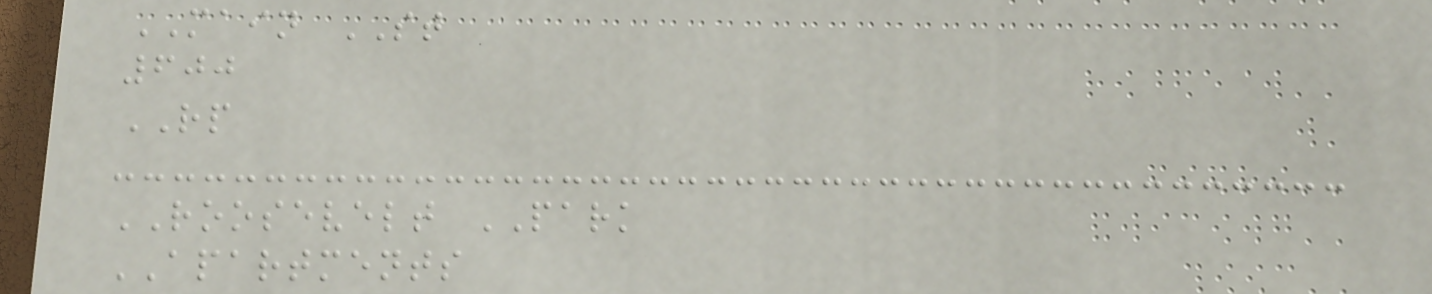MAIN ST
600
RP
ROOSEVELT PARK
APARTMENTS
